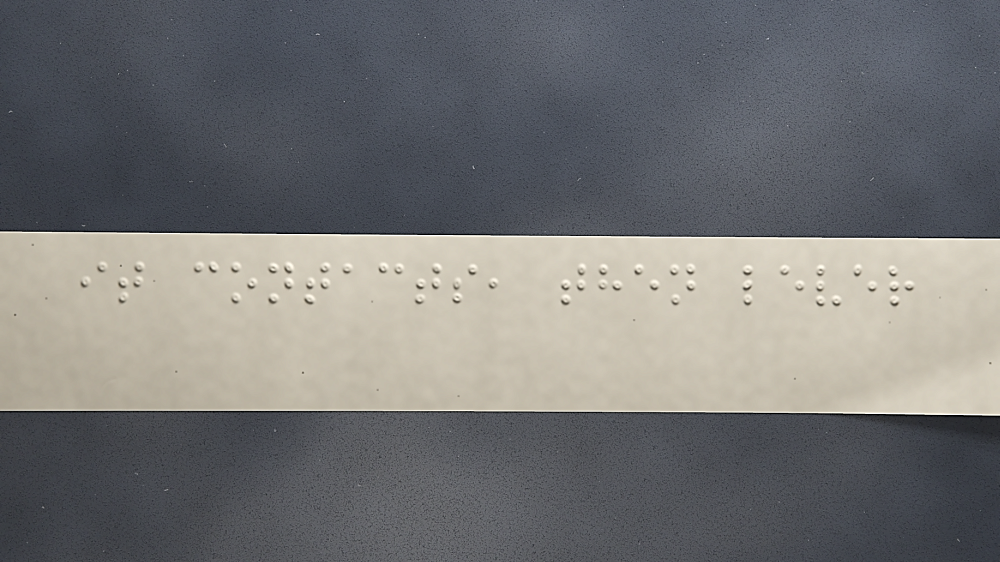it contacts, then lever
